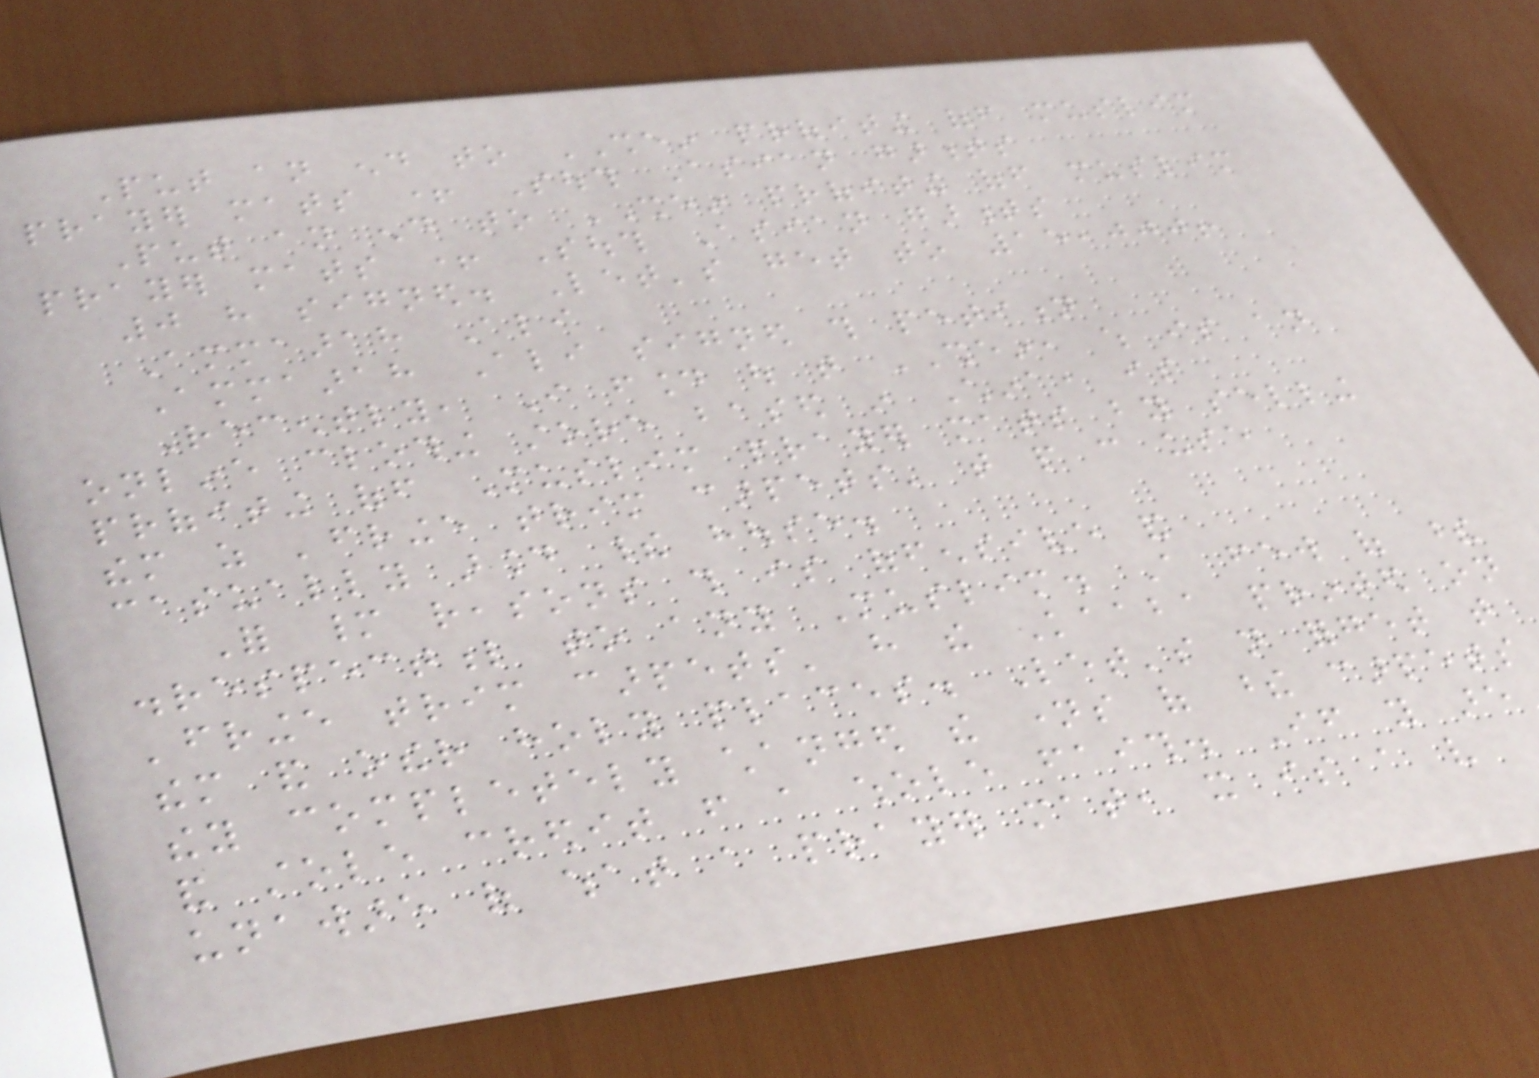Put an end to SHEIN profiting off muslim
prayer mats + South Asian garments
Put an end to SHEIN profiting off muslim
prayer mats + South Asian garments
0 have signed. Let's get to 15,000!
Ammaarah Ali
Ammaarah Ali signed this petition
Recently, I found out that SHEIN, which is an
online clothing store based in China, is
profiting off Muslim prayer mats by selling
them as 'fringe trim carpets' that people can use
casually around their house.
For many reasons this is offensive and
disrespectful to any Muslim. A few of these
'fringe trim carpets' have the Kaaba printed on
them and other holy places. Let's not forget that
they completely changed the names of these carpets
and stole credit from a whole faith. If you are
unaware of what a prayer mat, it is a very
